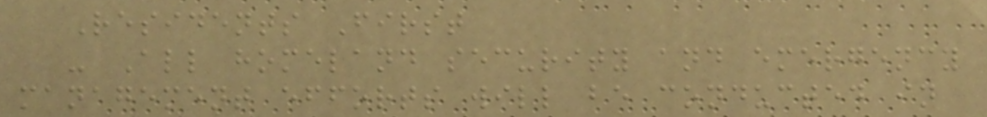Residents First
- All homeland security and emergency
management efforts will be conducted in
